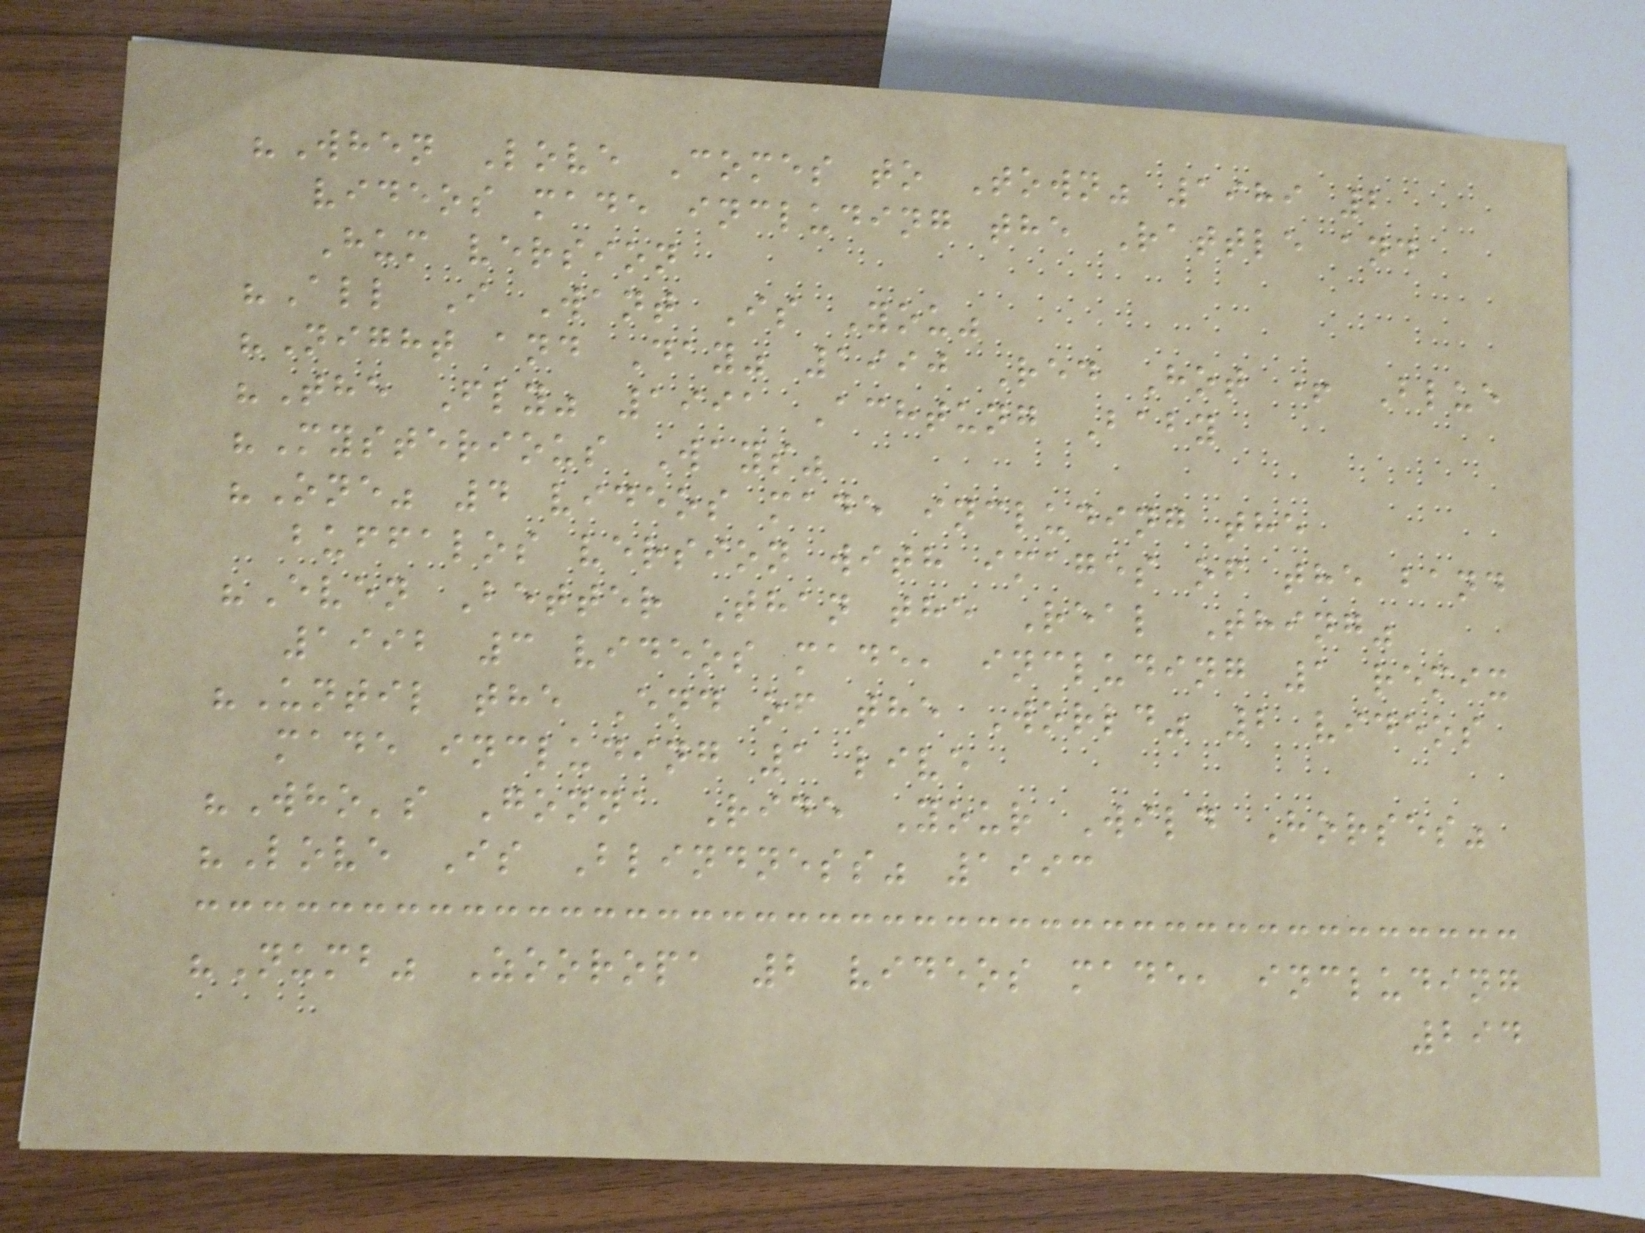"When Love Comes to Town" 1989 2
videos made including the Rattle and
Hum version
"All I Want Is You"
"Night and Day" 1990 Red Hot + Blue
"The Fly" 1991 Achtung Baby
"Mysterious Ways"
"One" 4 videos made including the
buffalos version with images of the band
"Even Better Than the Real Thing"
1992 3 videos made, including 1 remix
"Until the End of the World" 2 videos
made including 1 live
"Who's Gonna Ride Your Wild Horses"
"Love Is Blindness" 1993
"Numb" Zooropa 2 videos made, including
294
